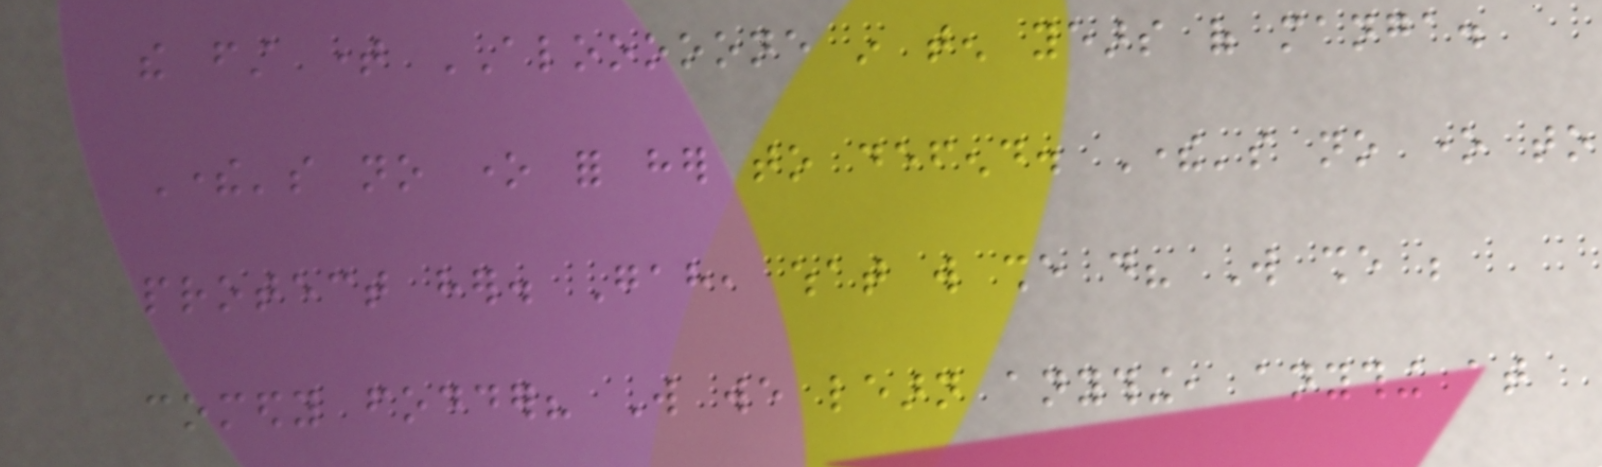the first time ALOOOOONE in ten years of manga.
There's no one for her to defend. There's no one to
protect her. Gah, what will she do? Will she be
comedy fodder? Will we learn anything, anything at
